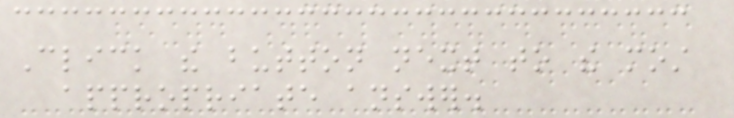Click the button next to the most
appropriate answer.
